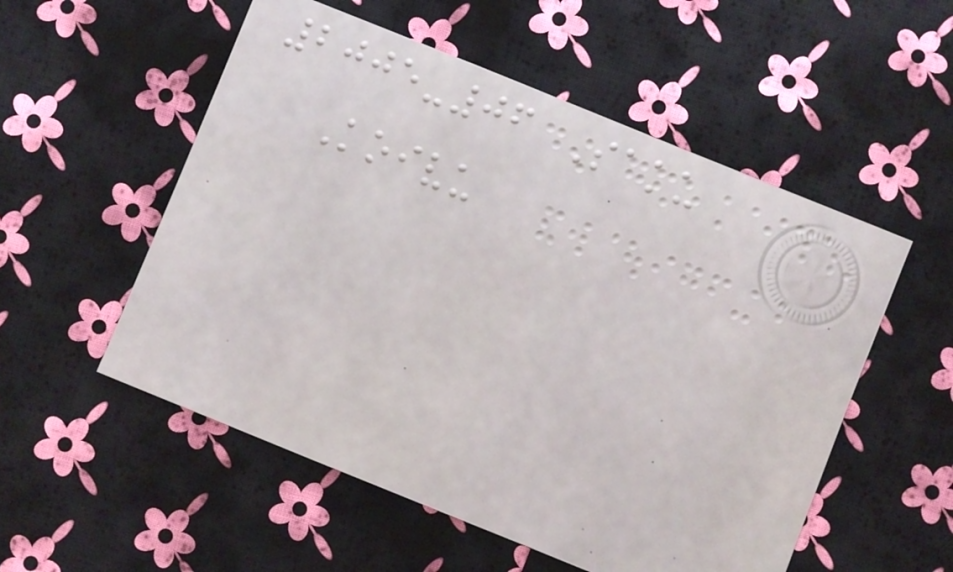2005-06 Saku
Koivu
